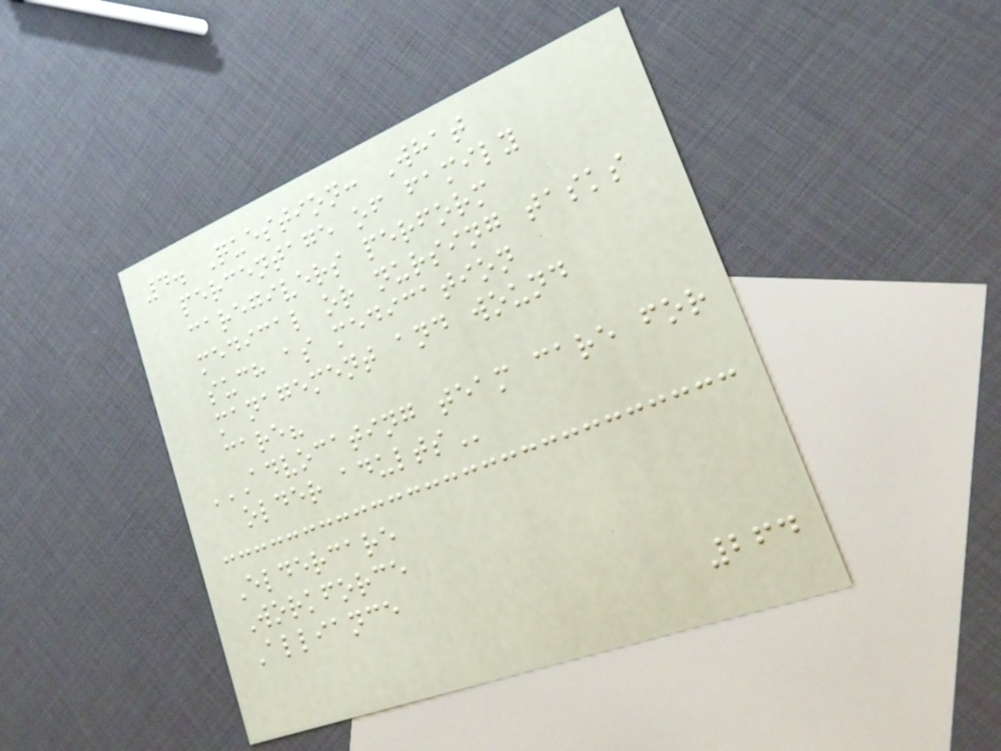4. Question: What
percentage of family
caregivers perform
medical or nursing tasks
such as medication
management and wound
care?
ADVOCATING TEAM CARE FOR
OLDER ADULTS
Eldercare
Workforce
Alliance
264
